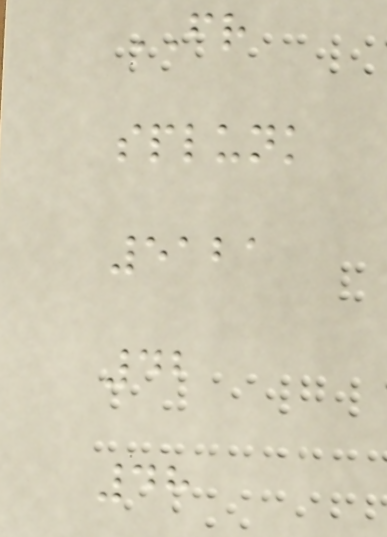FR
splunk
5121
42
48
